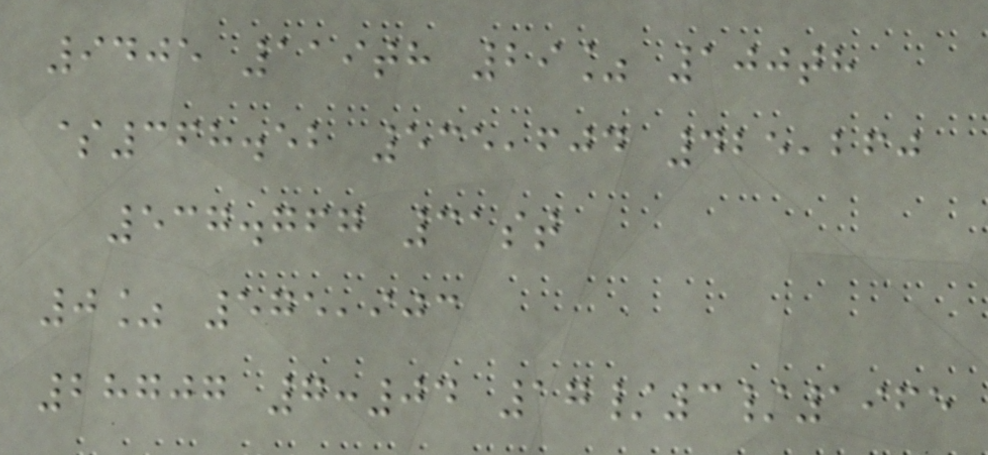9405 119th 29% 100th
$368.52 535,604 425,260
537.767 31st
0% 575,903
28707 7:04 17/3/1965
